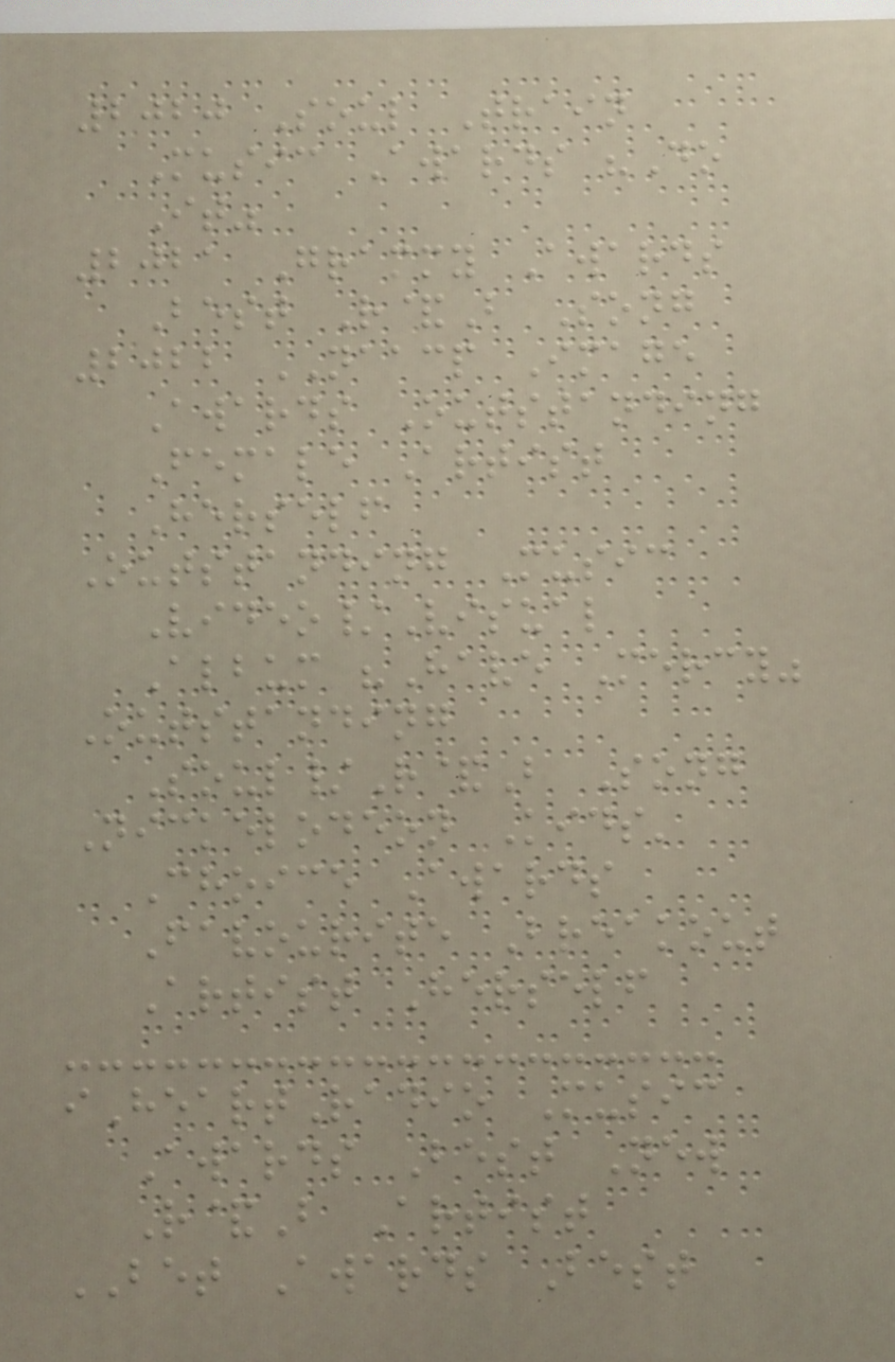2020 Soul Train
Music Awards "Do
It"
2021 Grammy Awards
Best R&B Song
2022 NAACP Image
Awards Outstanding
Female Artist
Herself
Outstanding Music
Video/Visual
Album "Have Mercy"
Outstanding
Soul/R&B Song
Nickelodeon Kids'
Choice Awards
Favourite Breakout
Artist Herself
iHeartRadio Music
Awards Best New
R&B Artist
BET Awards Best
